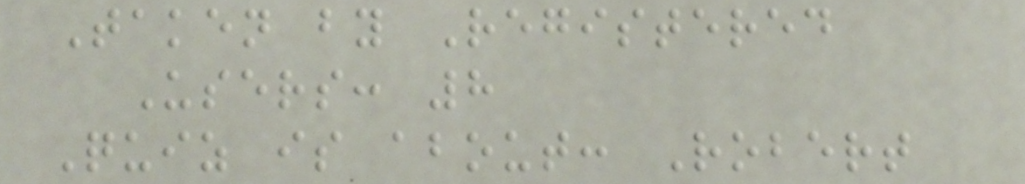Taken by Registered
Users: 8
Quiz is about: Robert
